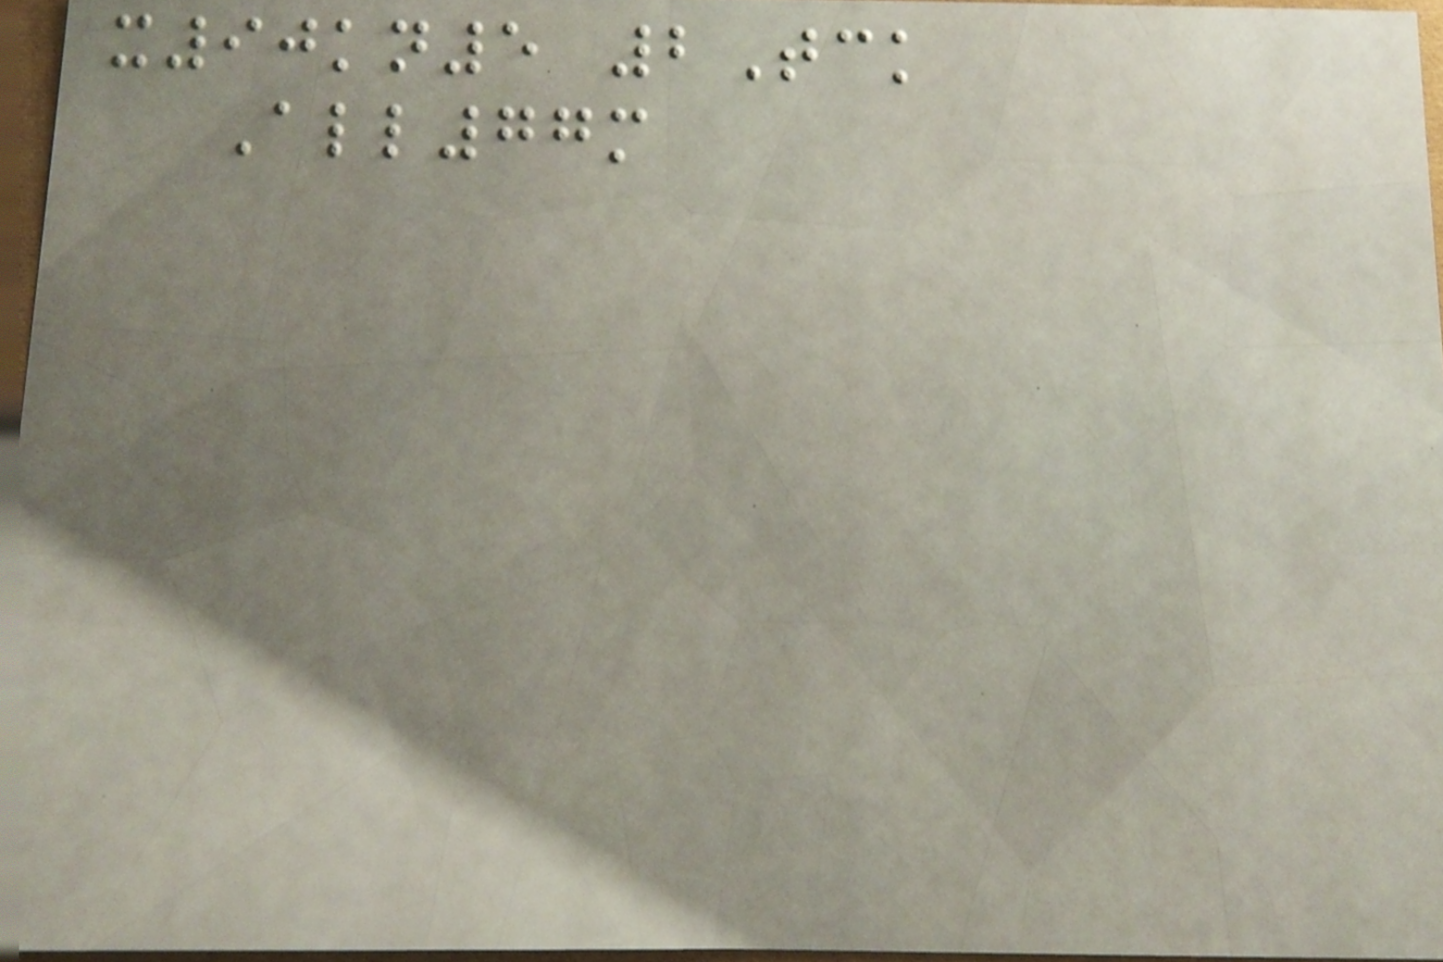x90kn5 2Tck
All77m
